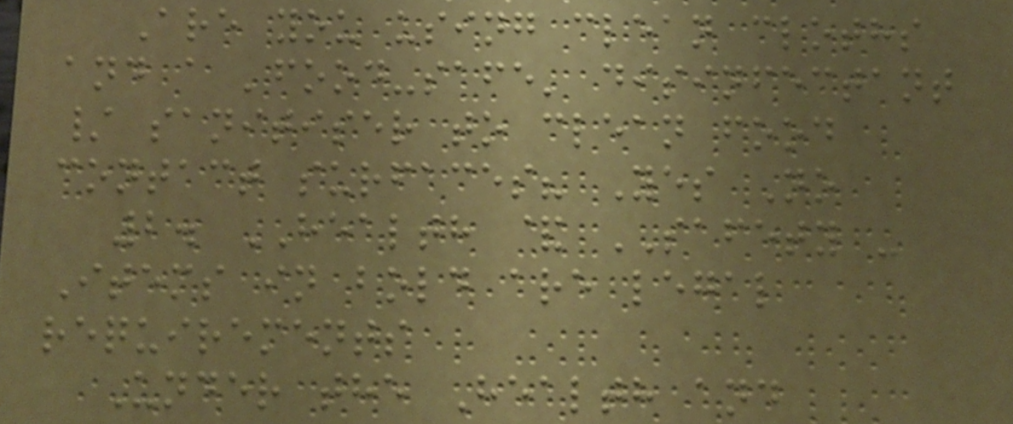Are you using clean cloths
and a 'food-safe' disinfectant
/ sanitiser to clean food
contact surfaces? Yes No
2. HEALTH & SAFETY -
Items in bold are legal
requirements
Under the Health and
